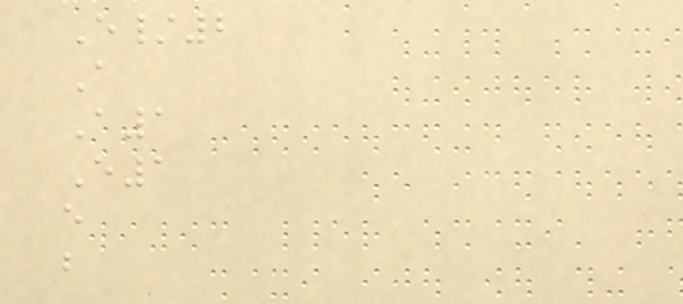E/2
A
A1
E1
e
b
